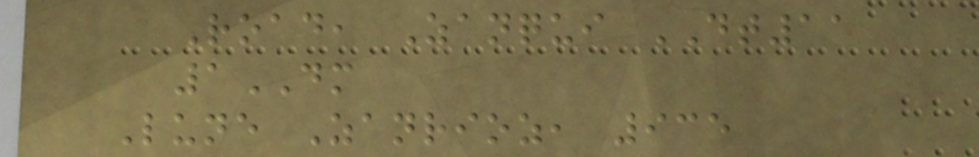Road, Zanqui DT11
1DM
Lune Zanrioz, 935
